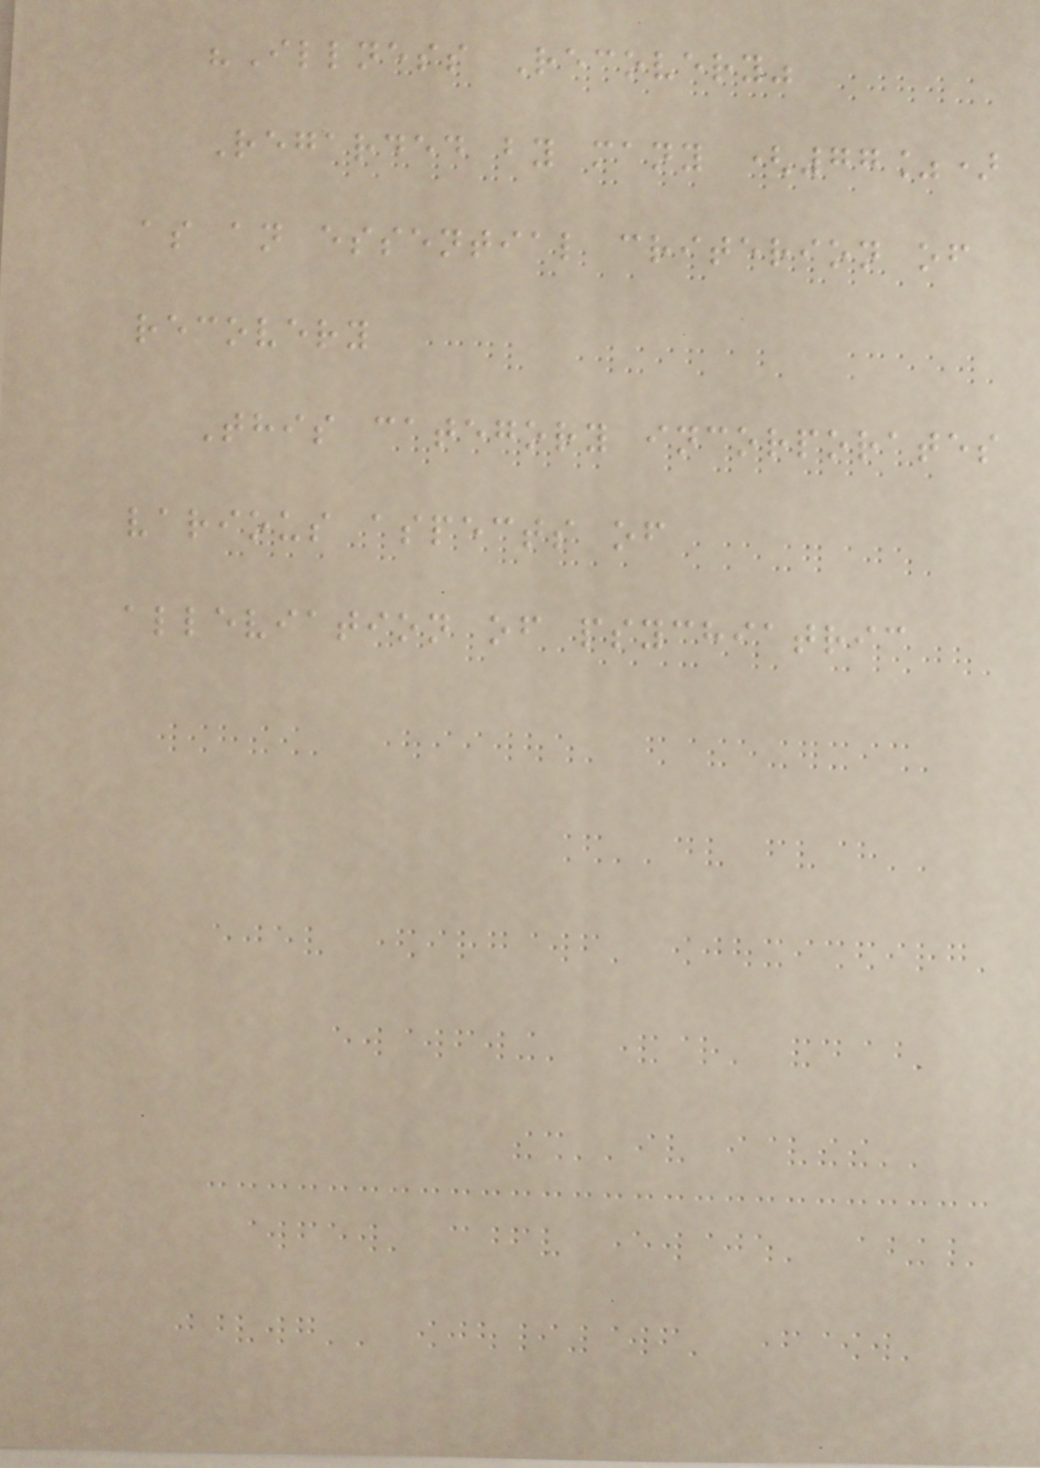"Illness Recovery"
Regarded by many (77%)
as an essential criterion of
recovery
This category incorporates
various aspects of
alleviation of psychiatric
